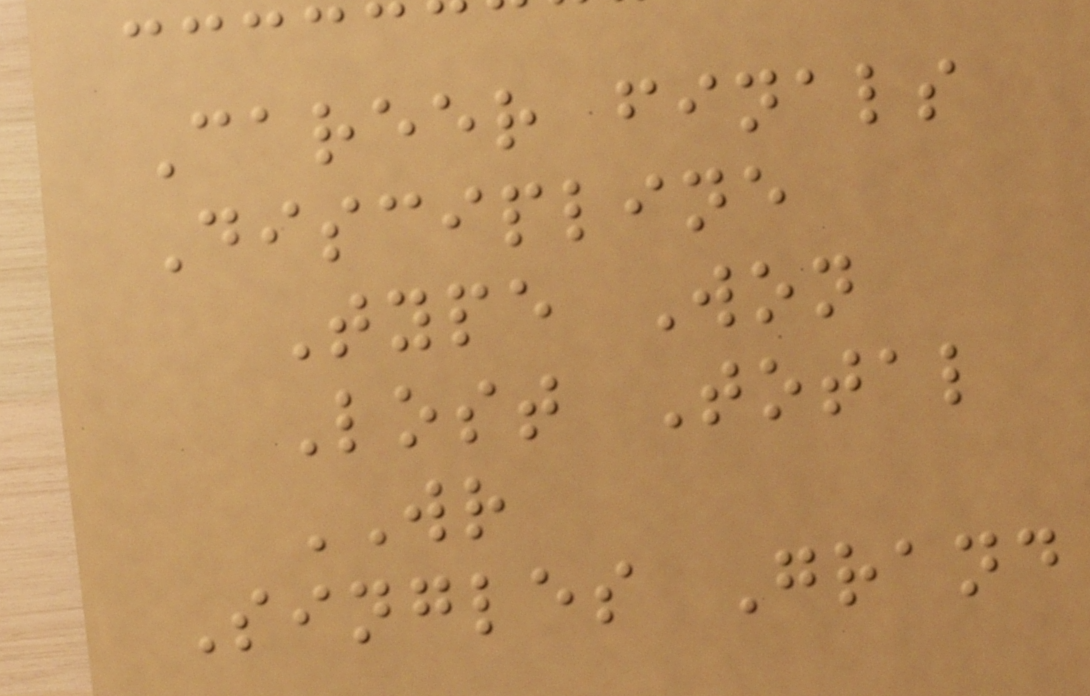Career finals
Discipline
Type Won
Lost Total
WR
Singles Grand
